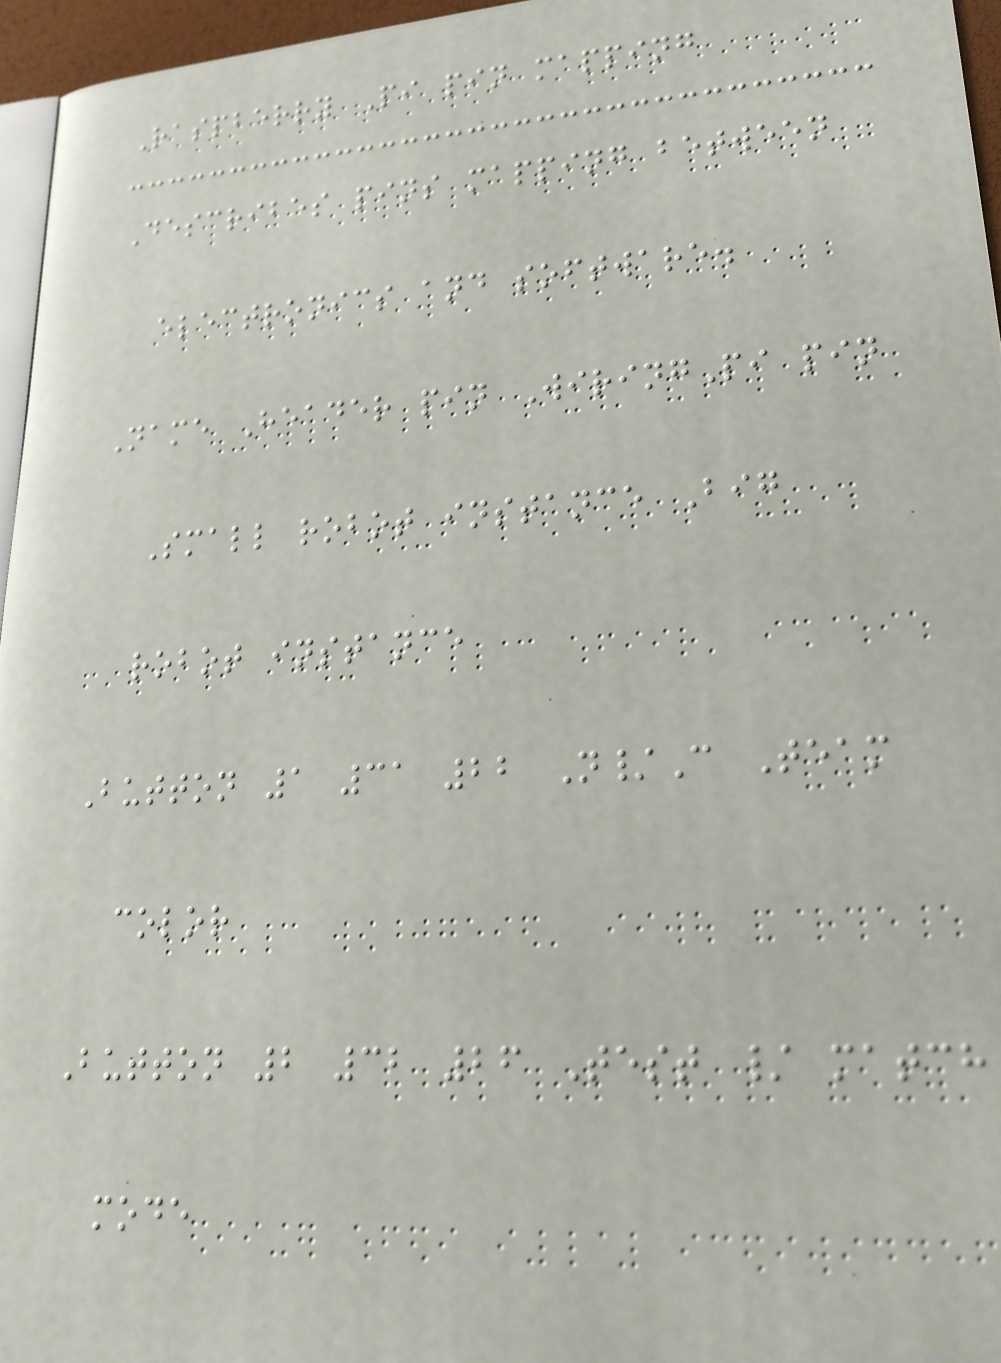Raspberry Pi pin mapping
Describes pins mapping between
electronics and software.
Name Header pin WiringPi pin
Small robot instance Big
robot instance
Button 1 31 22 N/C Team
color
Button 2 32 26 Test / match
mode
